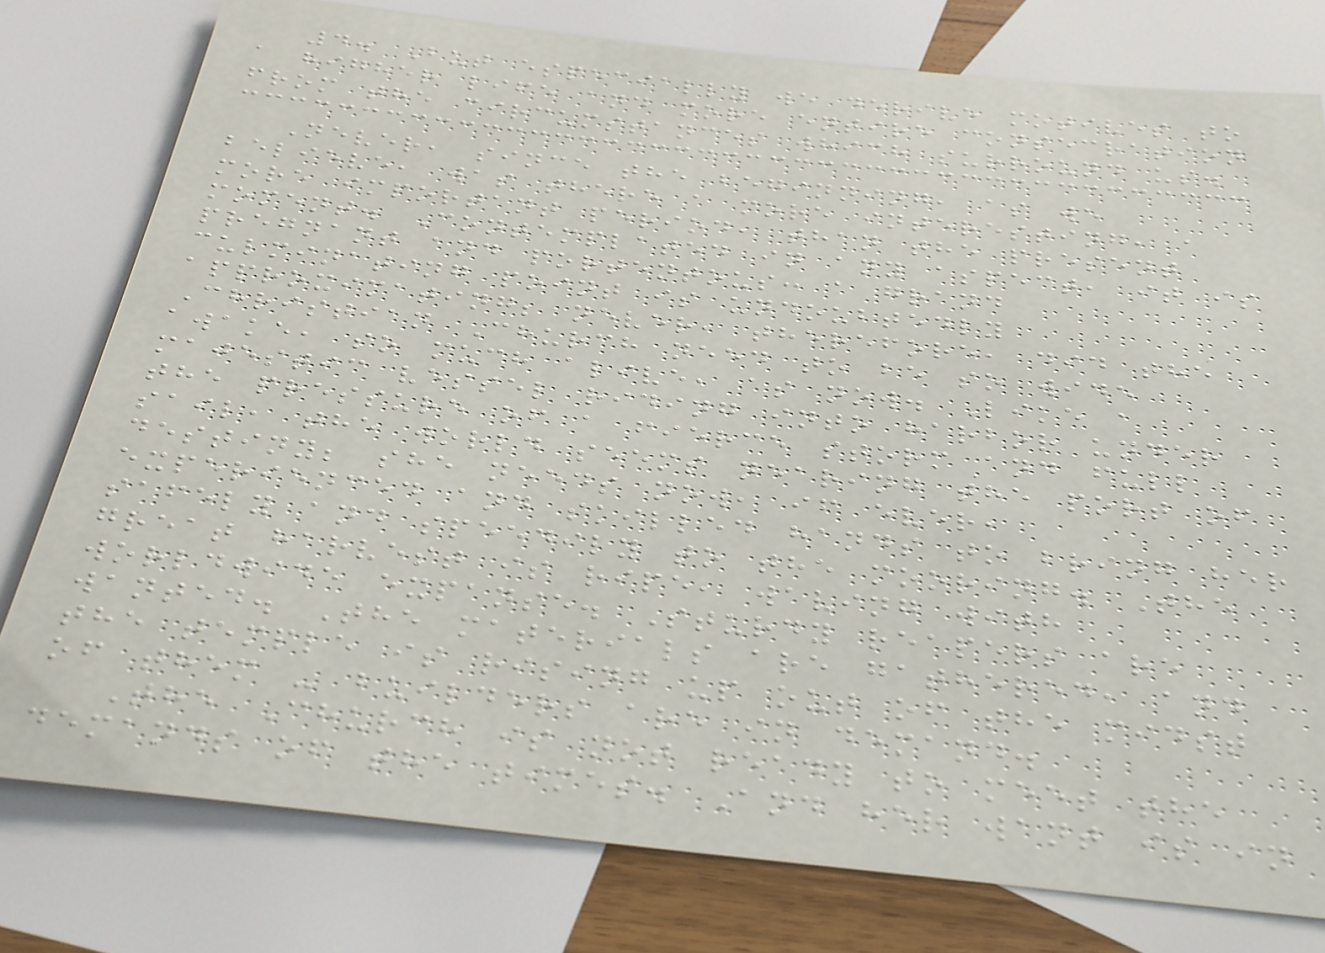4. But especially we derive motives to
a higher life and more entire consecration
from the circumstances which surround us.
Never, since the beginning, as we
believe, was there a more interesting, a
more important period, than the present
moment. Contemplated in any aspect, it is
pregnant and portentous: a grand
culminating point is undoubtedly
approximating; never, therefore, did the
Christian Church need to be so wide
awake, so much alive, as now. Like a
majestic vessel riding into harbor under
the pressure of a fierce storm and full
sail, the world seems nearing the port of
destiny; she needs now, if ever,
experienced and skilled hands to bring her
safely and speedily to the mooring. The
great harvest is ripe, waving with
worldwide expanse. Sturdy reapers are
wanted. The materials are gathered, and
the temple is rising up out of the midst
of them - builders are in demand.
The Church is not ready to meet the
demands of the times. And her want is in
